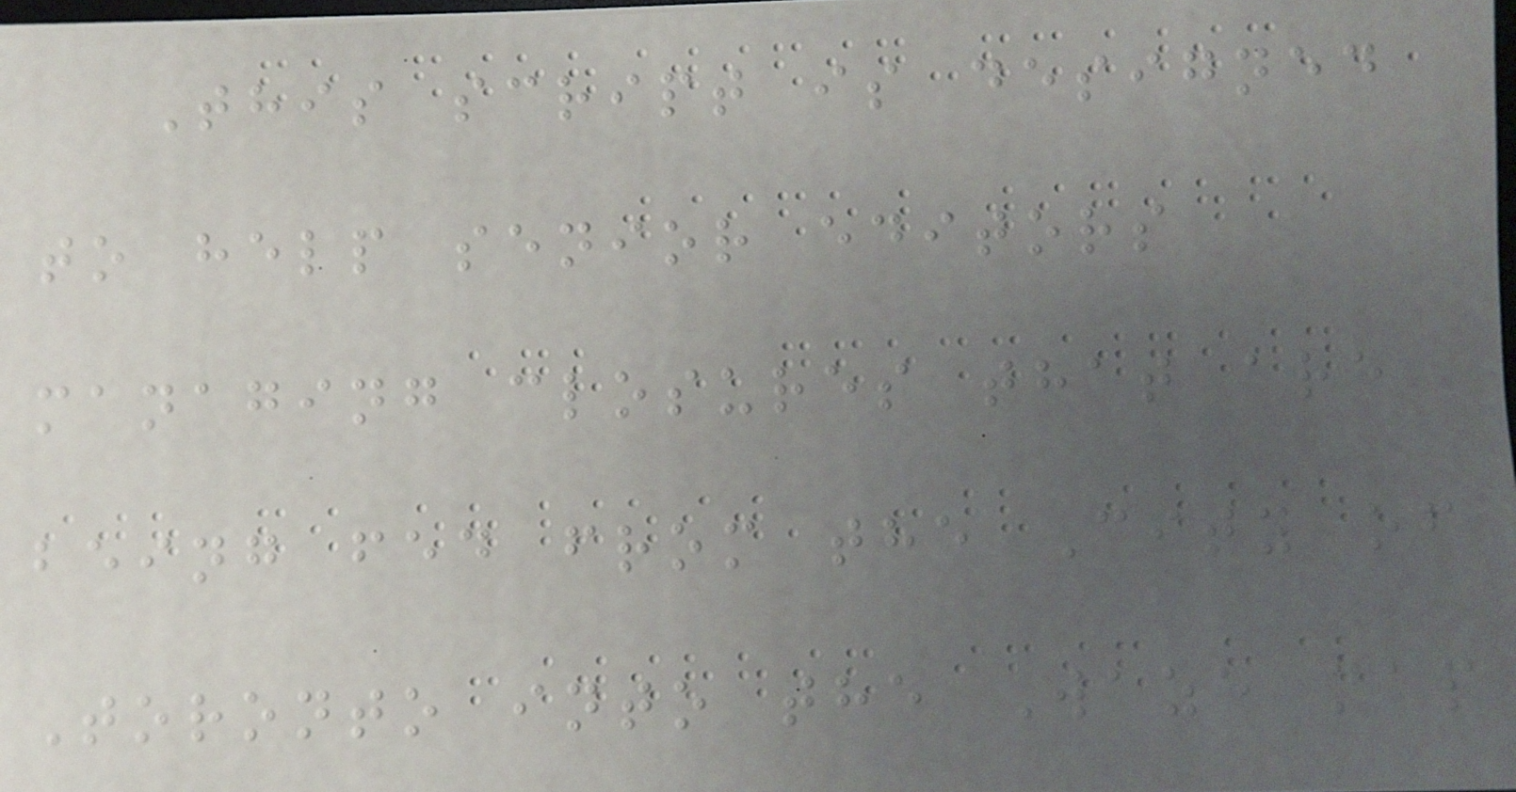This script is designed
to help senior editors
managing closures that are
being fed from the City of
Toronto into the Waze map
